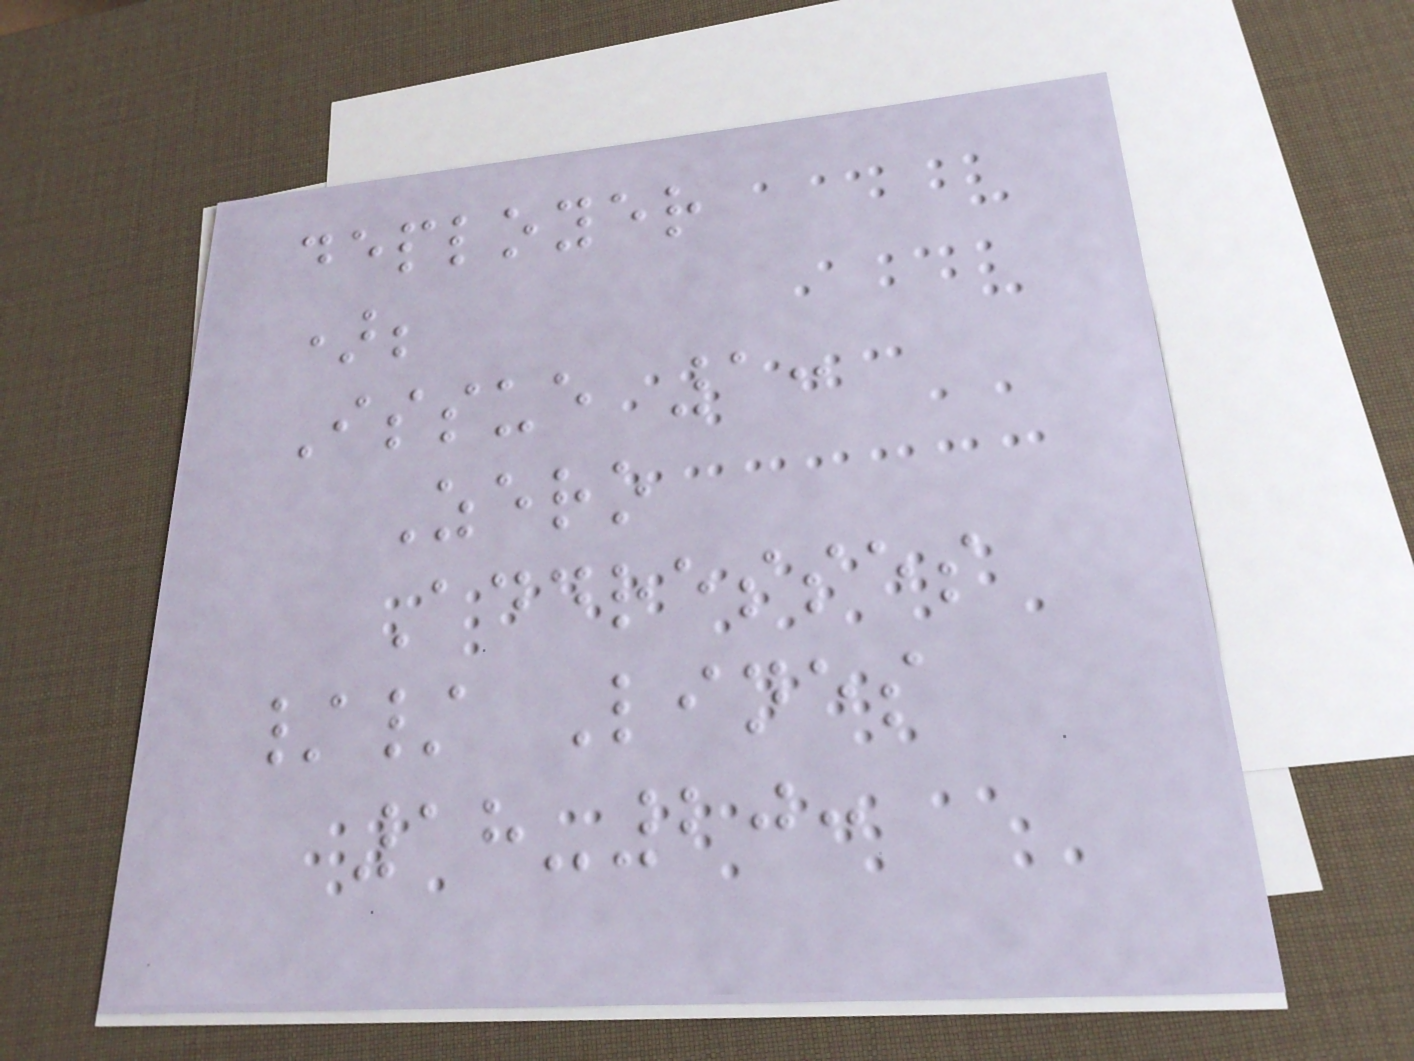deployer
);
Issue 1:
Zero
Addresses
// Lines
18-20:
